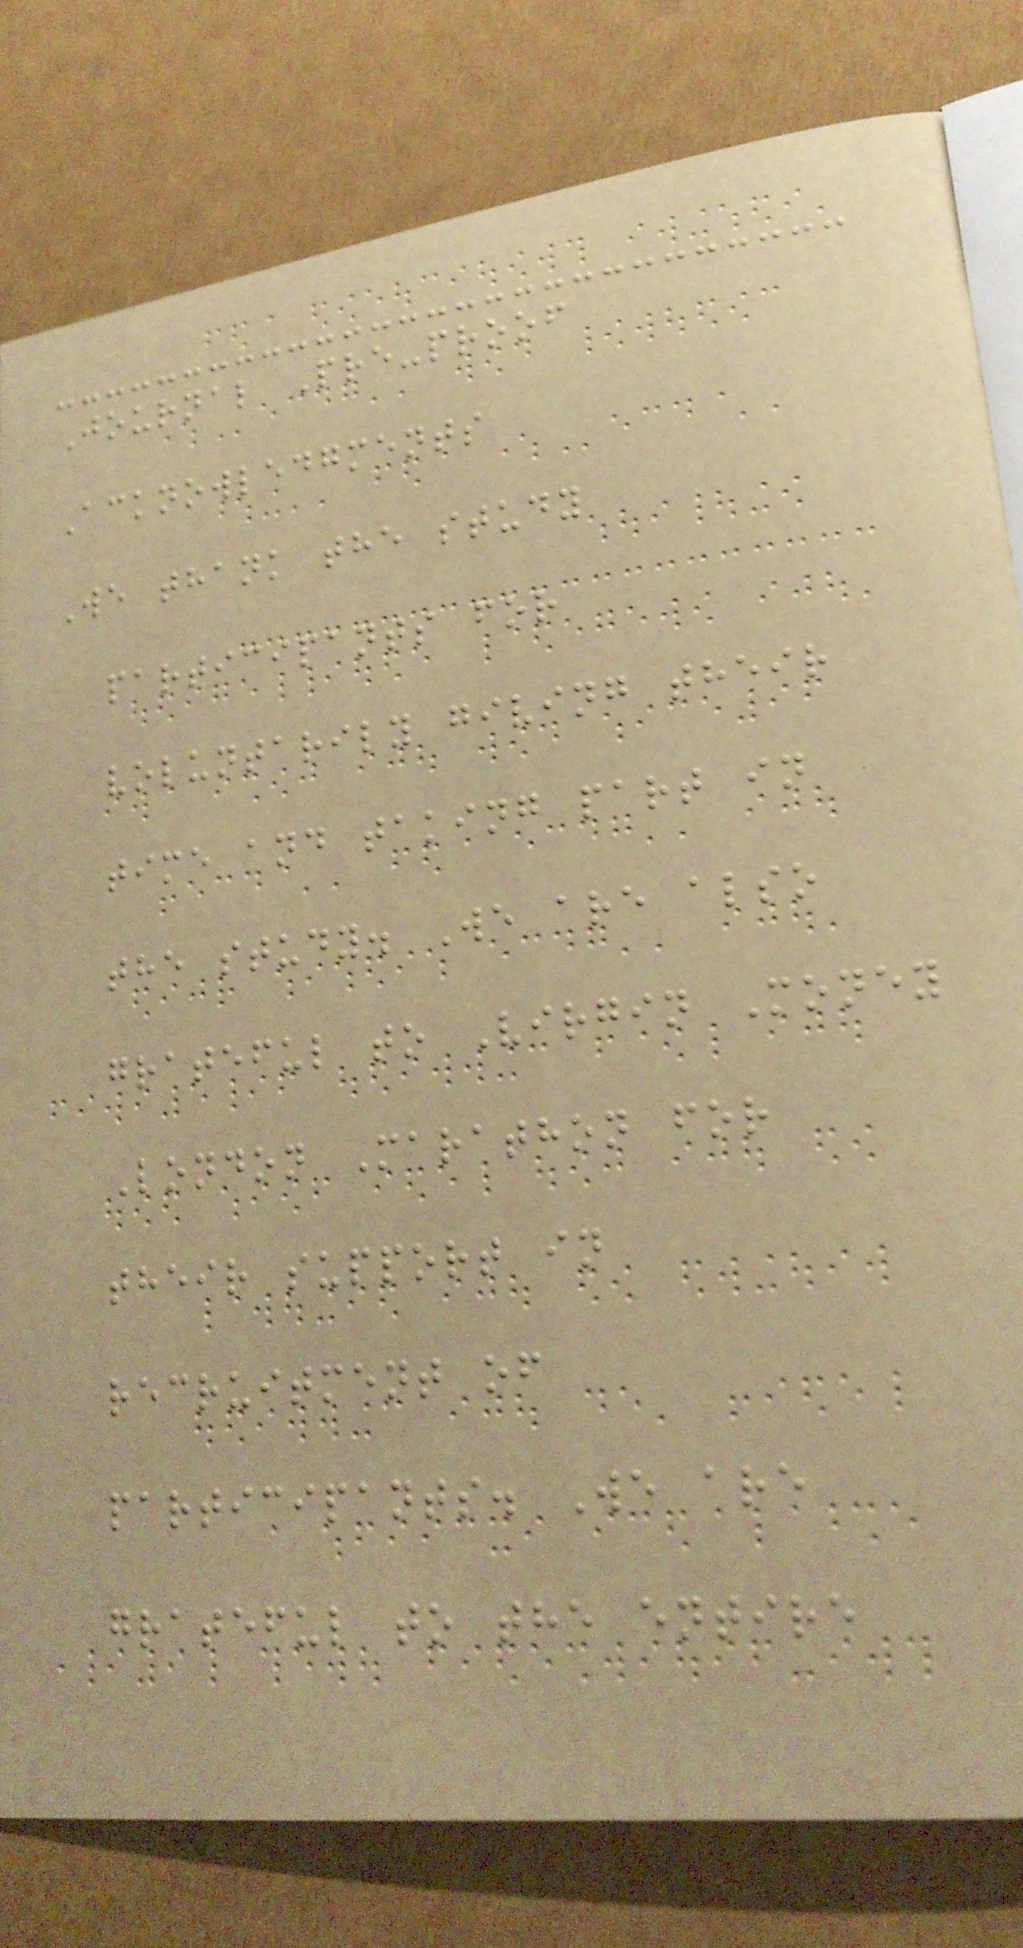Journal Pre-proof
Acknowledgments
We thank the study
participants for
voluntarily giving their
time and taking part in
the study. We are also
grateful to Virgin Money
London Marathon for
their support in
recruitment of
participants. We are
grateful to the entire
